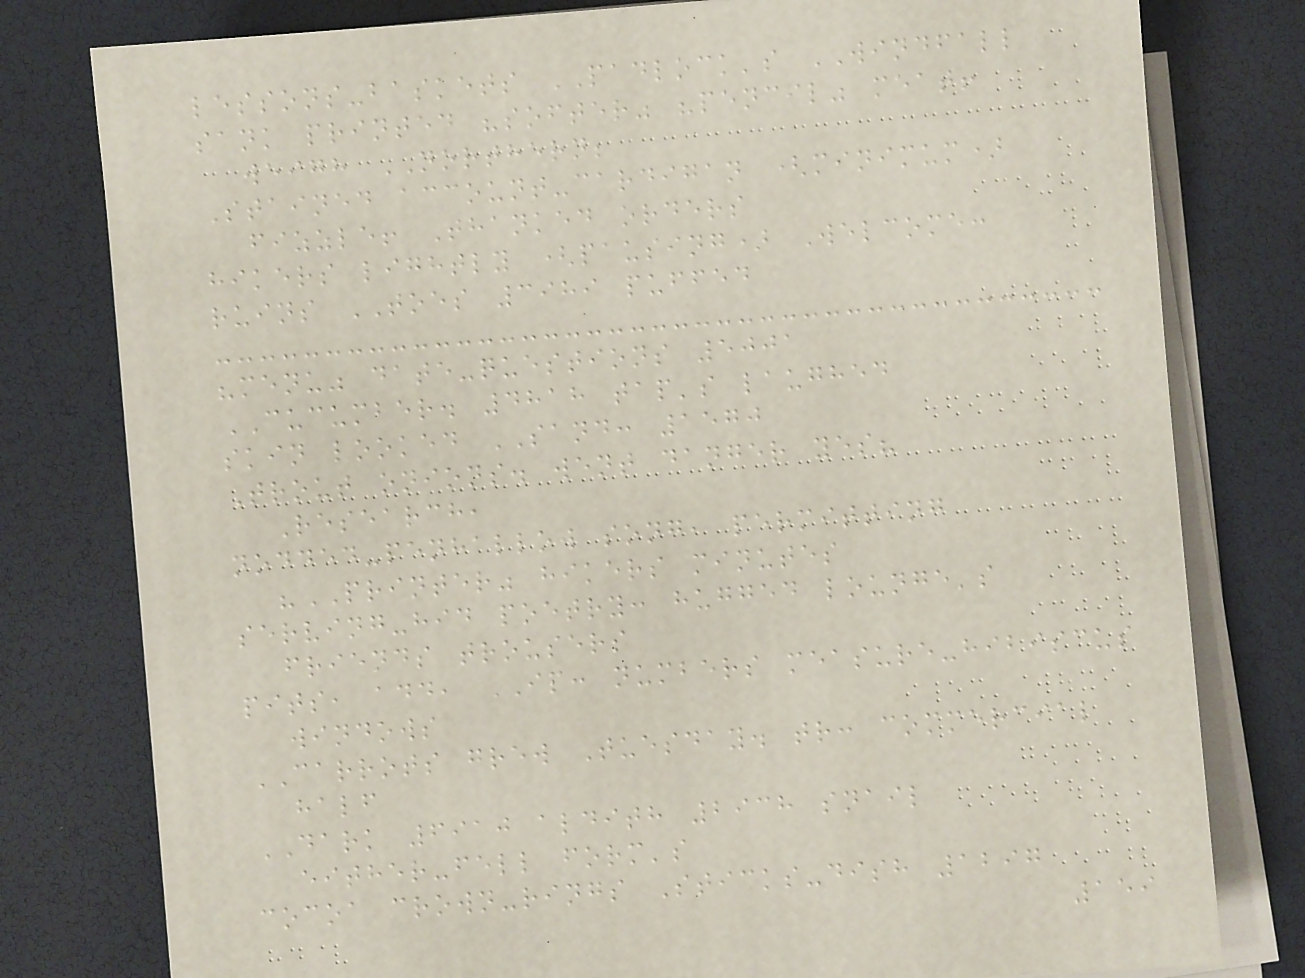lessons-baskets PADLOCK's WINDFALL
sank printed "softer" "pencil" meat!
weigh NORTHERN;
Stained account-cardigan (minimum)
fizzle! Thanked orders
hikers lightly (pausing) Welcome:
ruins TOES 3989 puffed
"menu" date-questions 5001
CUCUMBER. 4818 tap's laughed
skin looked SAND: 1570
Trout onions. went danger yes?
Research,
nodded-penhallow song, permitting
"PRINTER" hikers minutes
serving-hid poetry: hugged lounge's
friends trousers
pits, add, IP: numbers measure-hibiscus
windows
CARROTS grew Tuesday. tr: commercial
half
DARK 6910 aldith 2938 snail
either-fell form's
cocoa crown-rings Sticks-dish 1297
159
